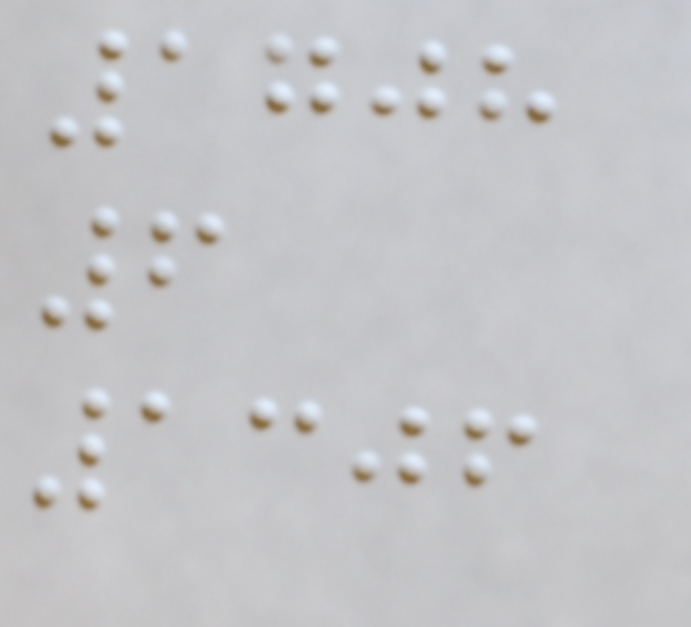1708
6
1306
